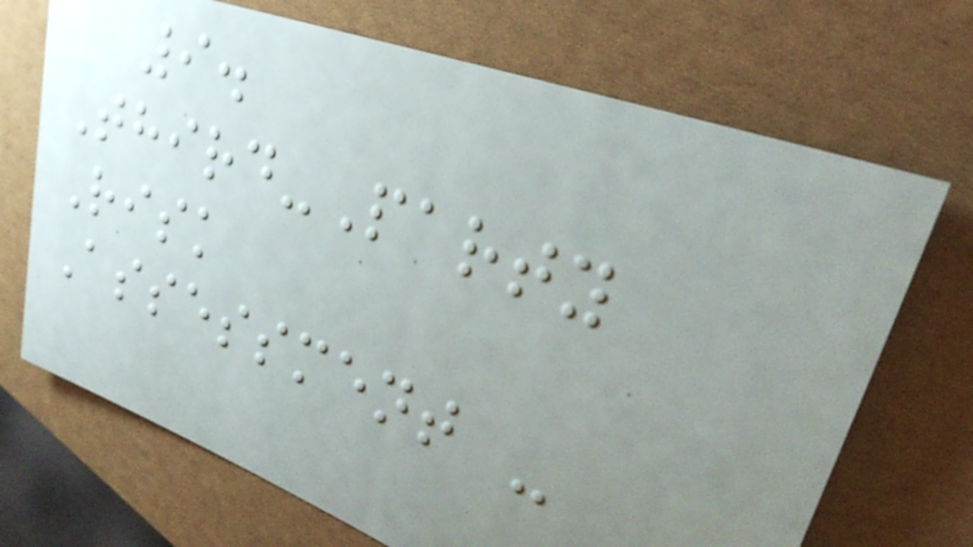9.
Third-Party
Risk
Assessment -
